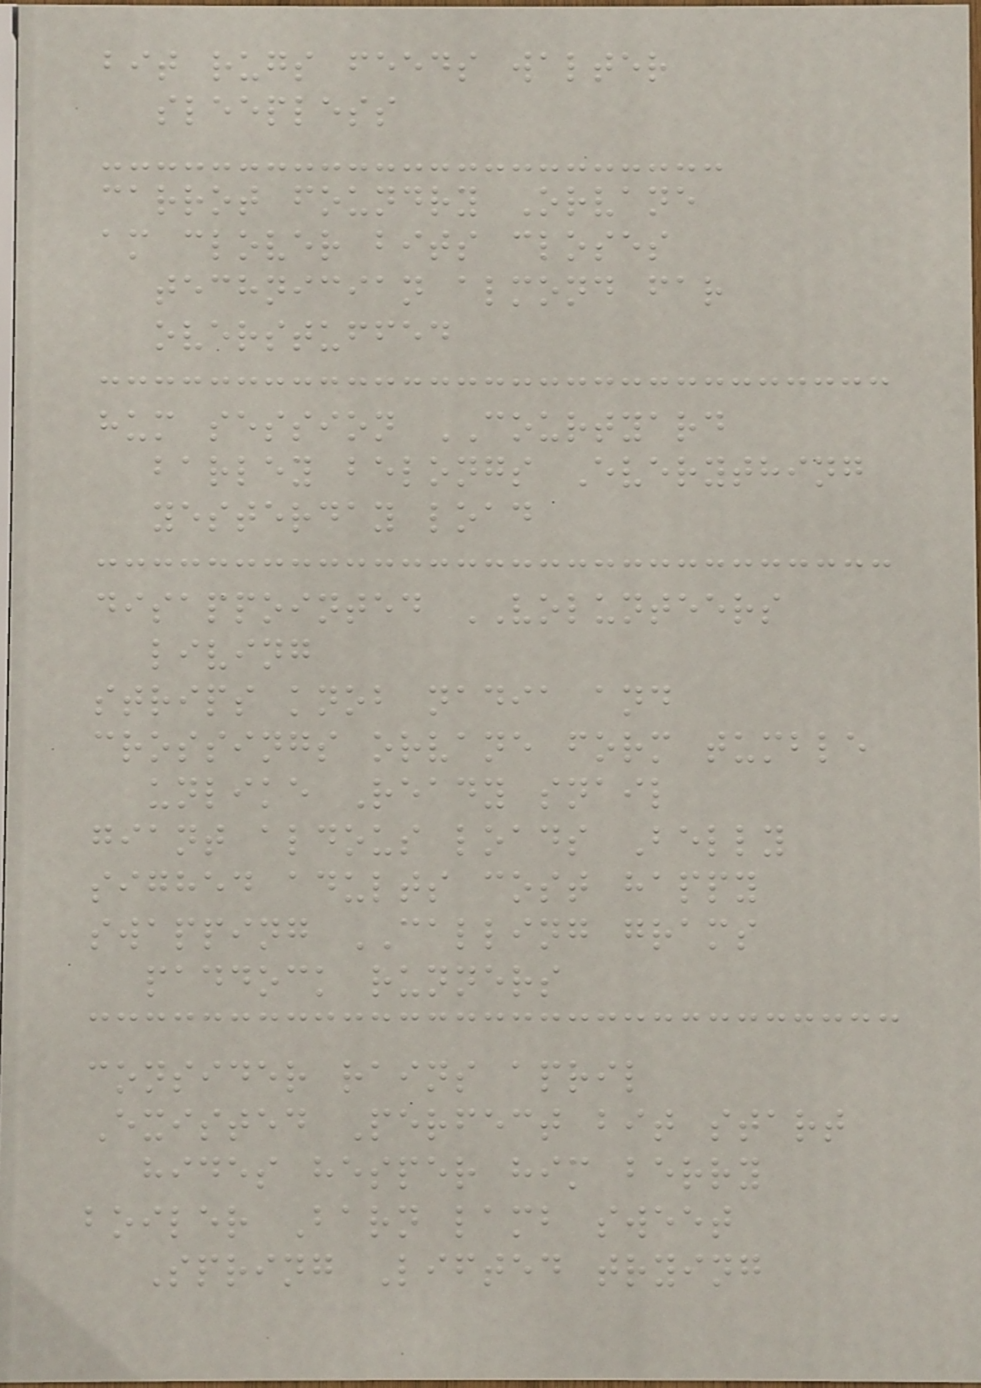bit rugs feeds walter
sleepless
carrot foundry Orvane
am clover bits closes
technician almond far
overstuffed
hum session COURTYARD
barley belongs Everything
yesterday load
disappointed VOLUNTEERS
living
strips knob nadia and
crossings orvane form tumble
unlike Ready snail
giant aldous loads Belly
sighed adults cost happy
swapping CALLING grams
paddock runners
consider rains april
Existed Perfect bit start
hides hesper him berry
boiler Barn lamb sweet
Spring Lifted trying
